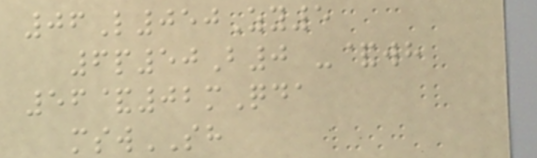06L050Zy5
6p50B0 -&wh
56&02mQda
mswSH
